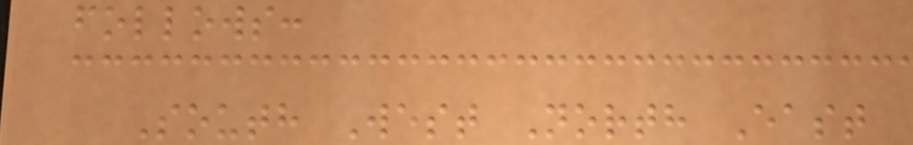follows:
South West North East
